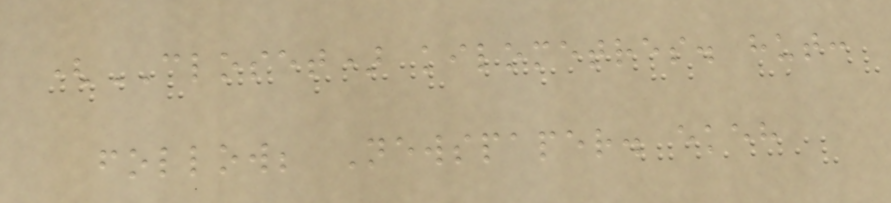(CLOSET) kilometres. hut:
follow; Newspaper. ekeh
